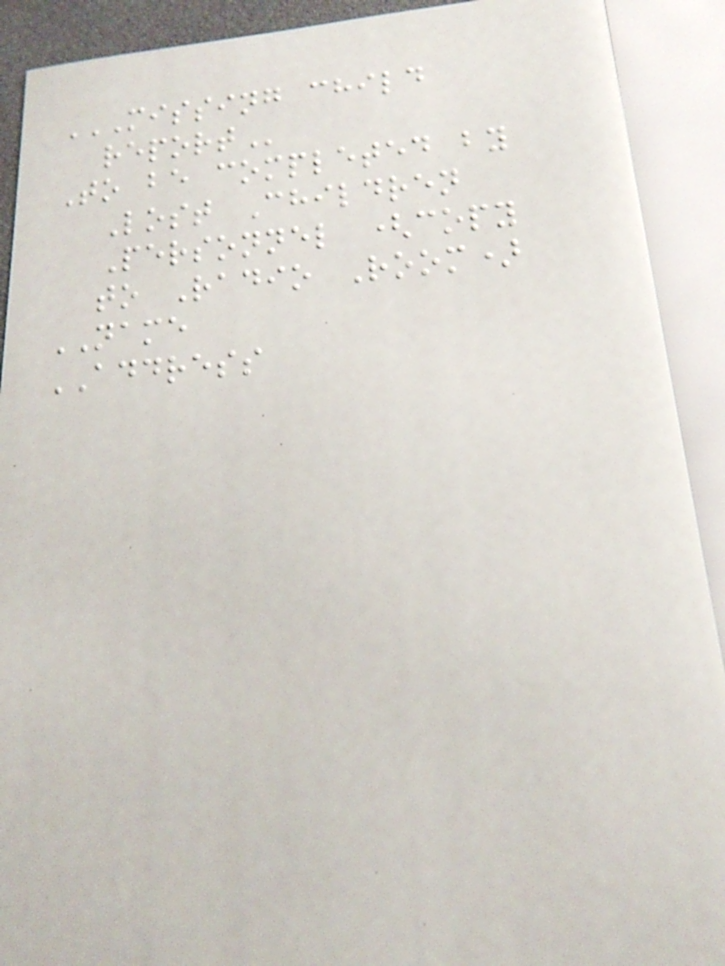MISSING CHILD
REPORT
To be completed by
Lost Children
Personnel (copy
to Radio Room)
NAME
ADDRESS
